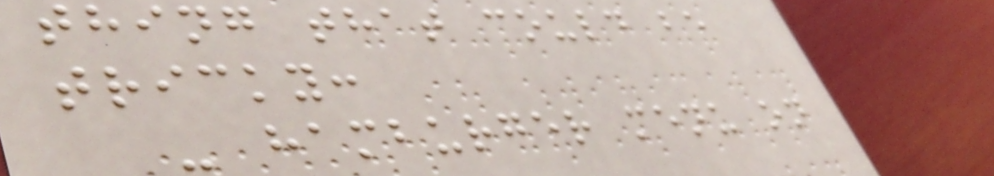thing that could be
tricky:
- hamburger menu on
